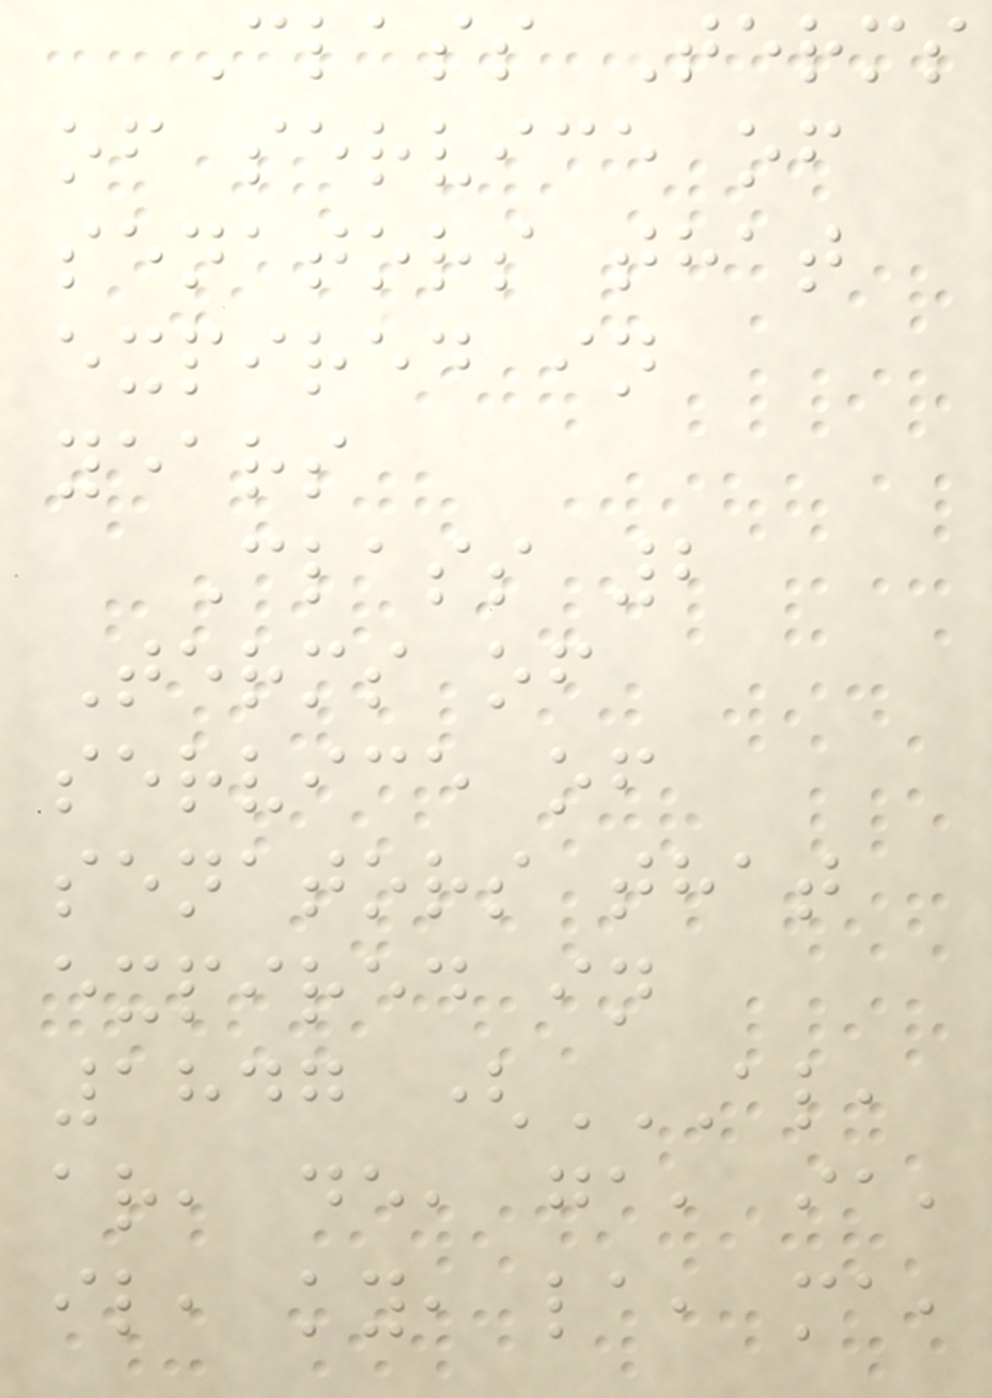Class Terms
of service of
senators that
expired in
years
Class 2
Terms of
service of
senators that
expired in
1847 (AL,
AR, DE, GA, IA,
IL, KY, LA, MA,
